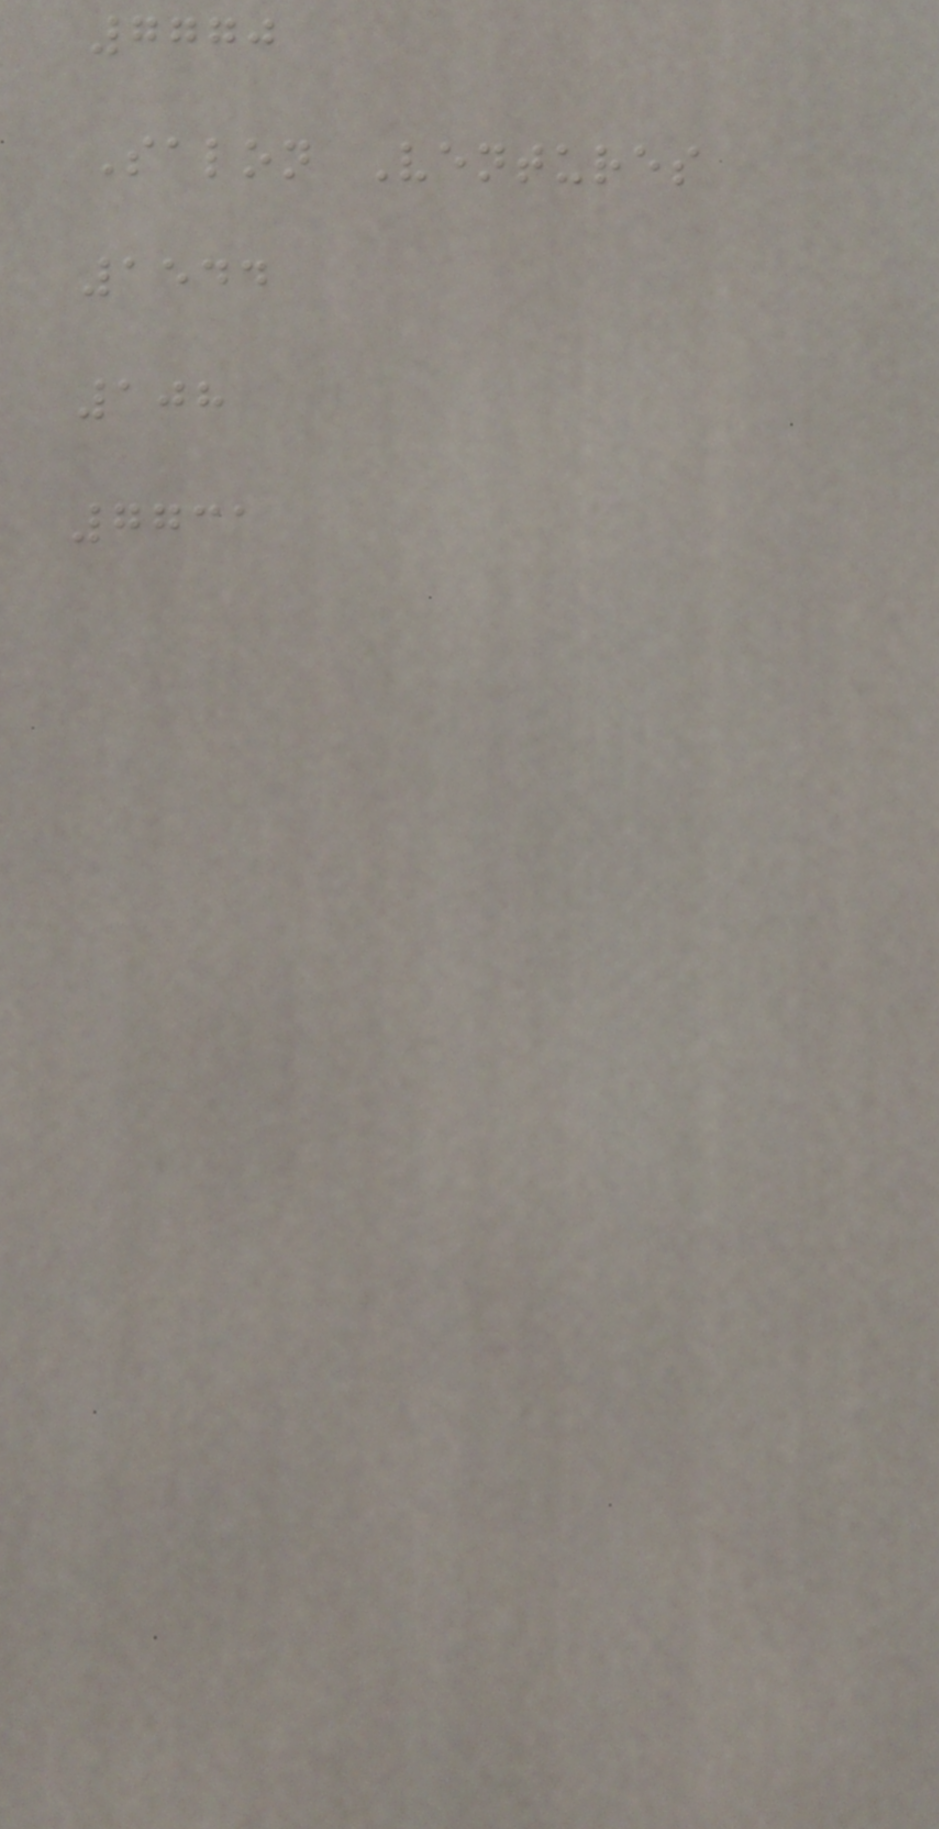7770
Salon Ventures
1544
108
7731
